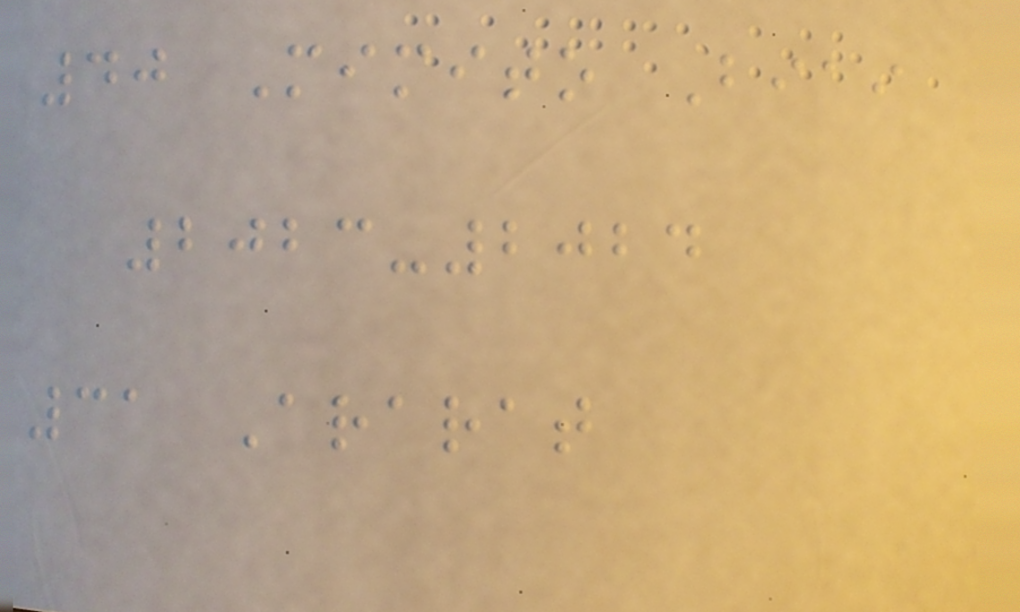40 Mimito Biai
2023-2024
31 Ararat
